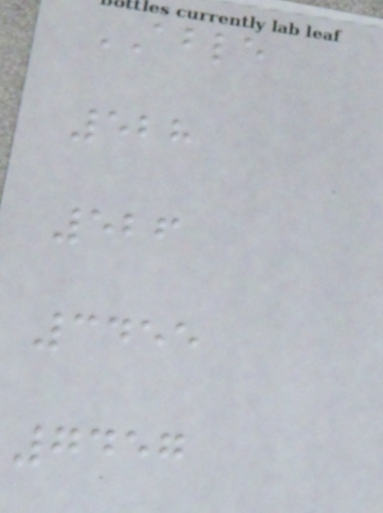ABLE
528
526
3455
7457
